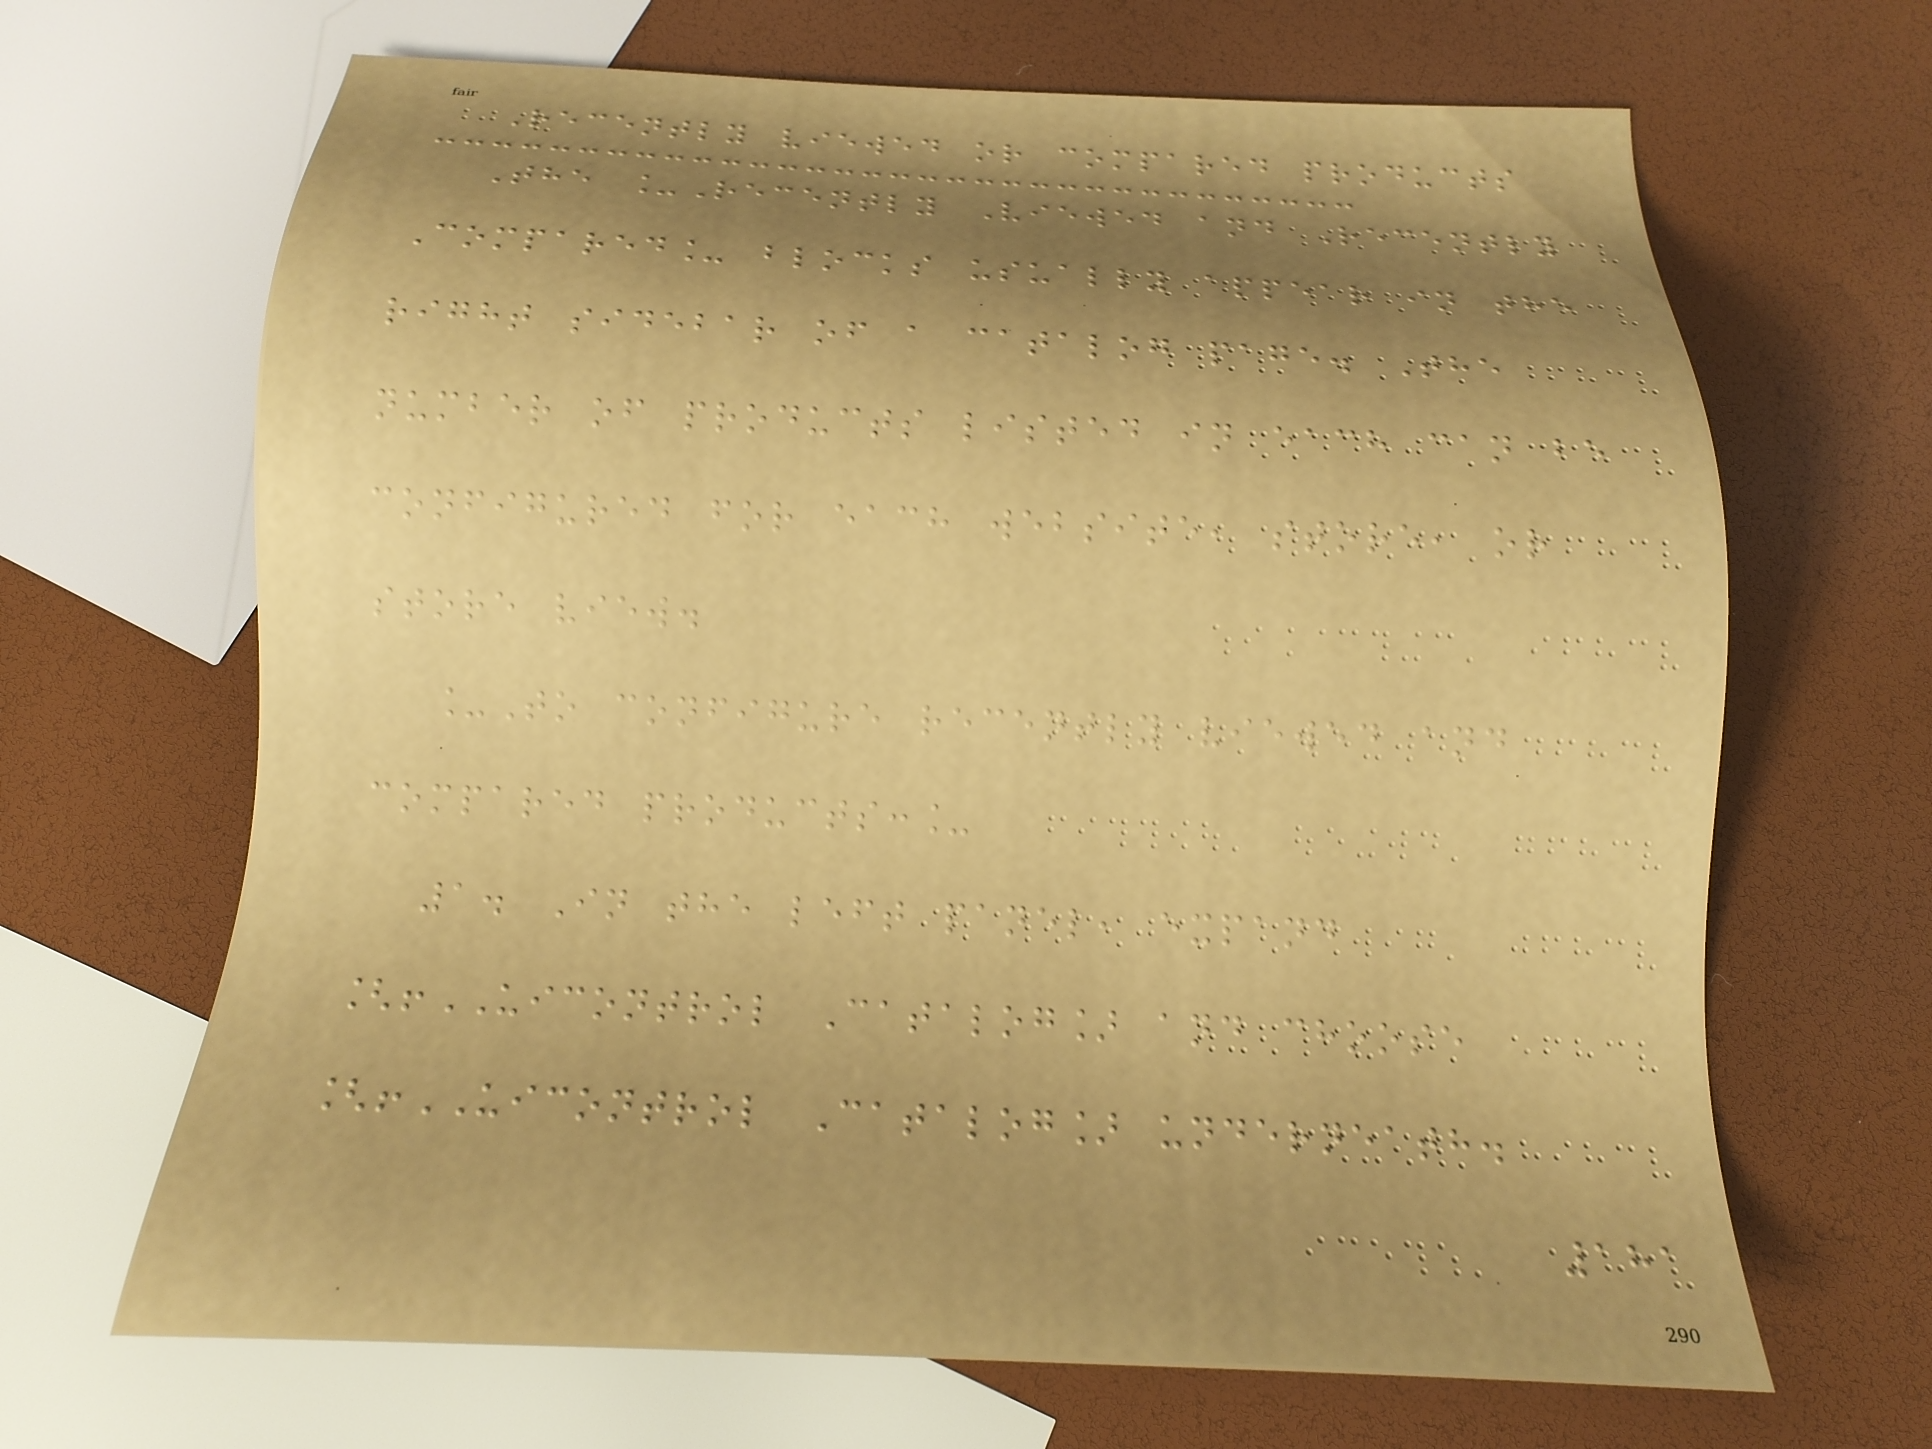Recently viewed or compared products
The _Recently Viewed and Recently
Compared_ blocks usually appear in the
right sidebar of a catalog page. The
number of products listed in each can be
configured for each website, store, or
store view.
_To configure recently viewed and
compared products:_
1. In the left panel, expand
[!UICONTROL Catalog] and choose
[!UICONTROL Catalog] underneath.
181
